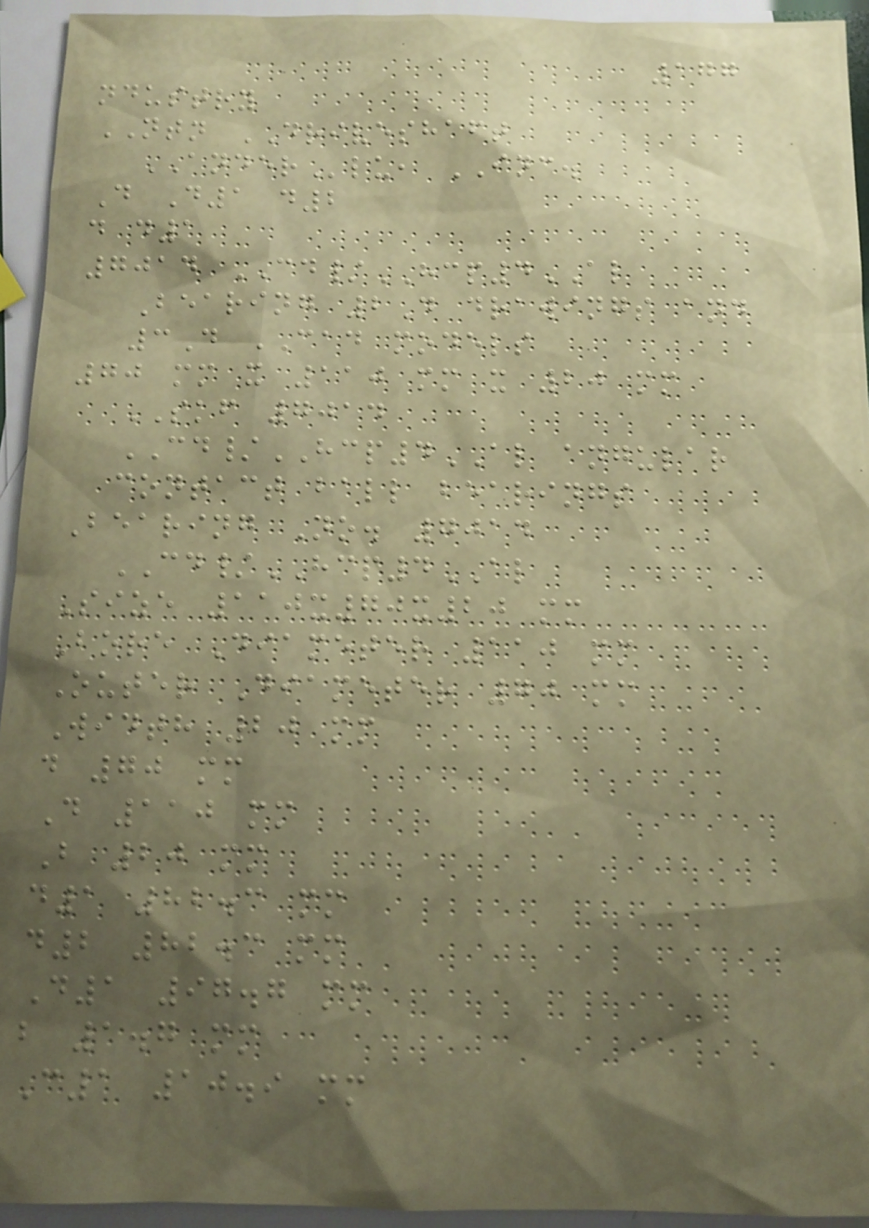177
ndustry
NTN DRIVESHAFT
ANDERlu, INC.
D D1 d2
d d1
7014 CD/HCP4AL
Bearing 2D drawings and
3D CAD models
70 mm x 110 mm x 20 mm
SKF 7014
CD/HCP4AL angular
contact ball bearings
Bearing No. 7014
CD/HCP4AL
Size 110x70x20 mm
Bore Diameter 110 mm
Outer Diameter 70 mm
Width 20 mm
d 70 mm
D 110 mm
B 20 mm
d1 82.3 mm
d2 82.3 mm
D1 97.7 mm
b 1.7 mm
C1 10.9 mm
